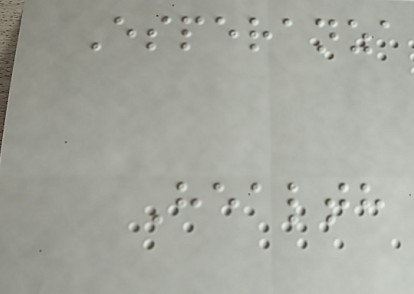Esperanza
Health
